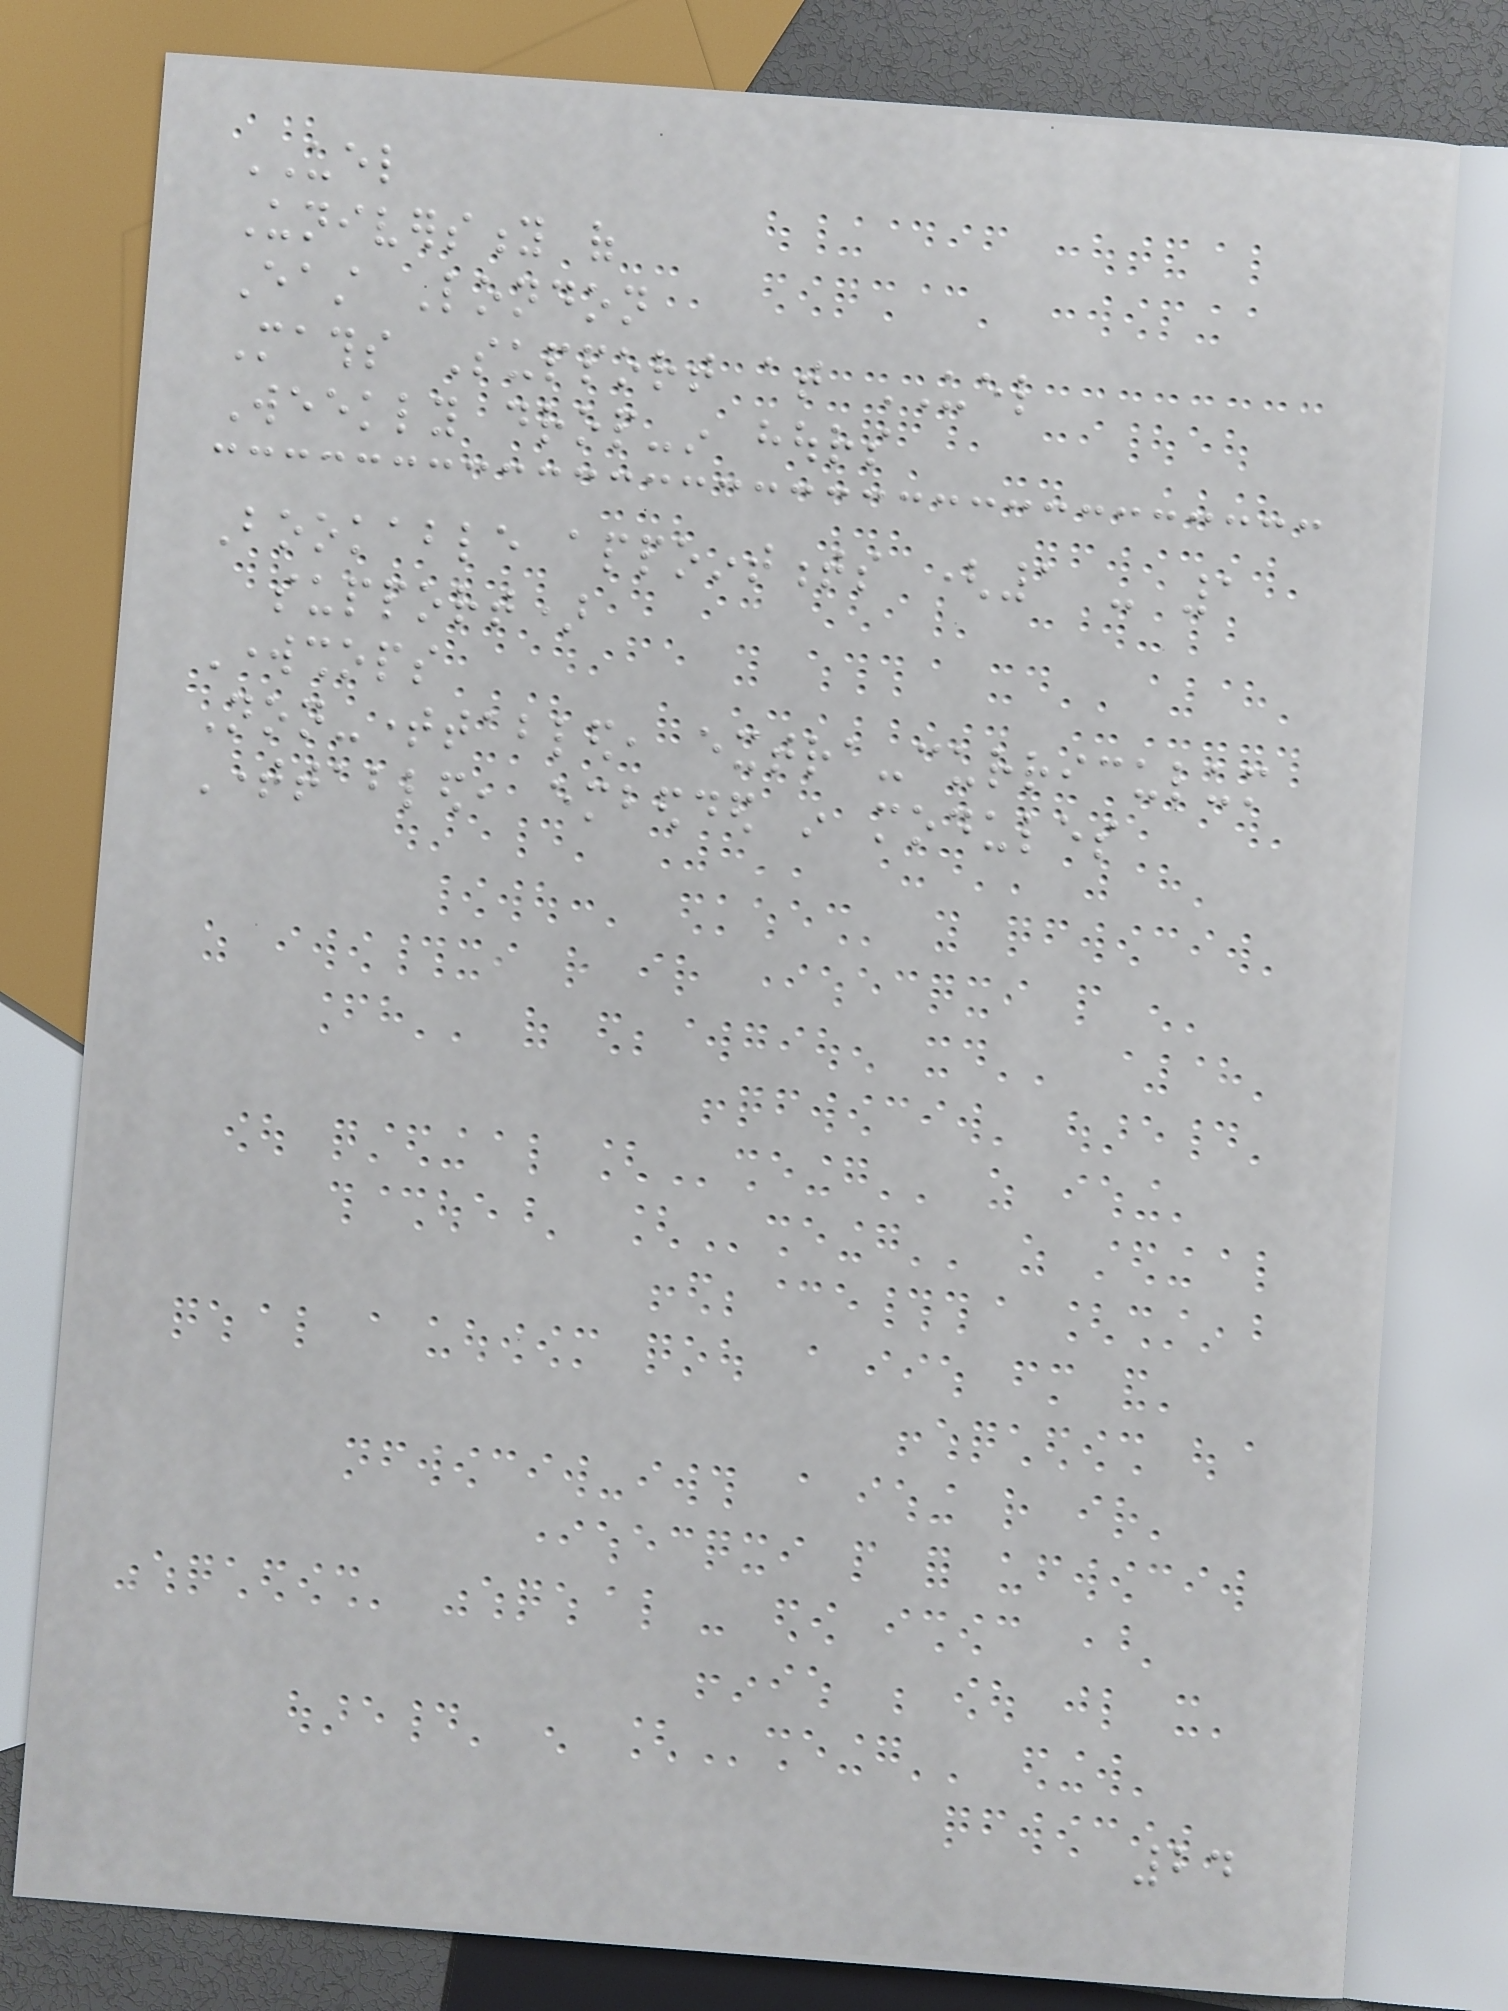UEL
University of
East London
Maths Support at UEL
Weekly drop-in hours
Bookable appointments (1 - 1
support)
Workshops
Non-timetabled, extra-curriculum
Timetabled, embedded in modules
24
